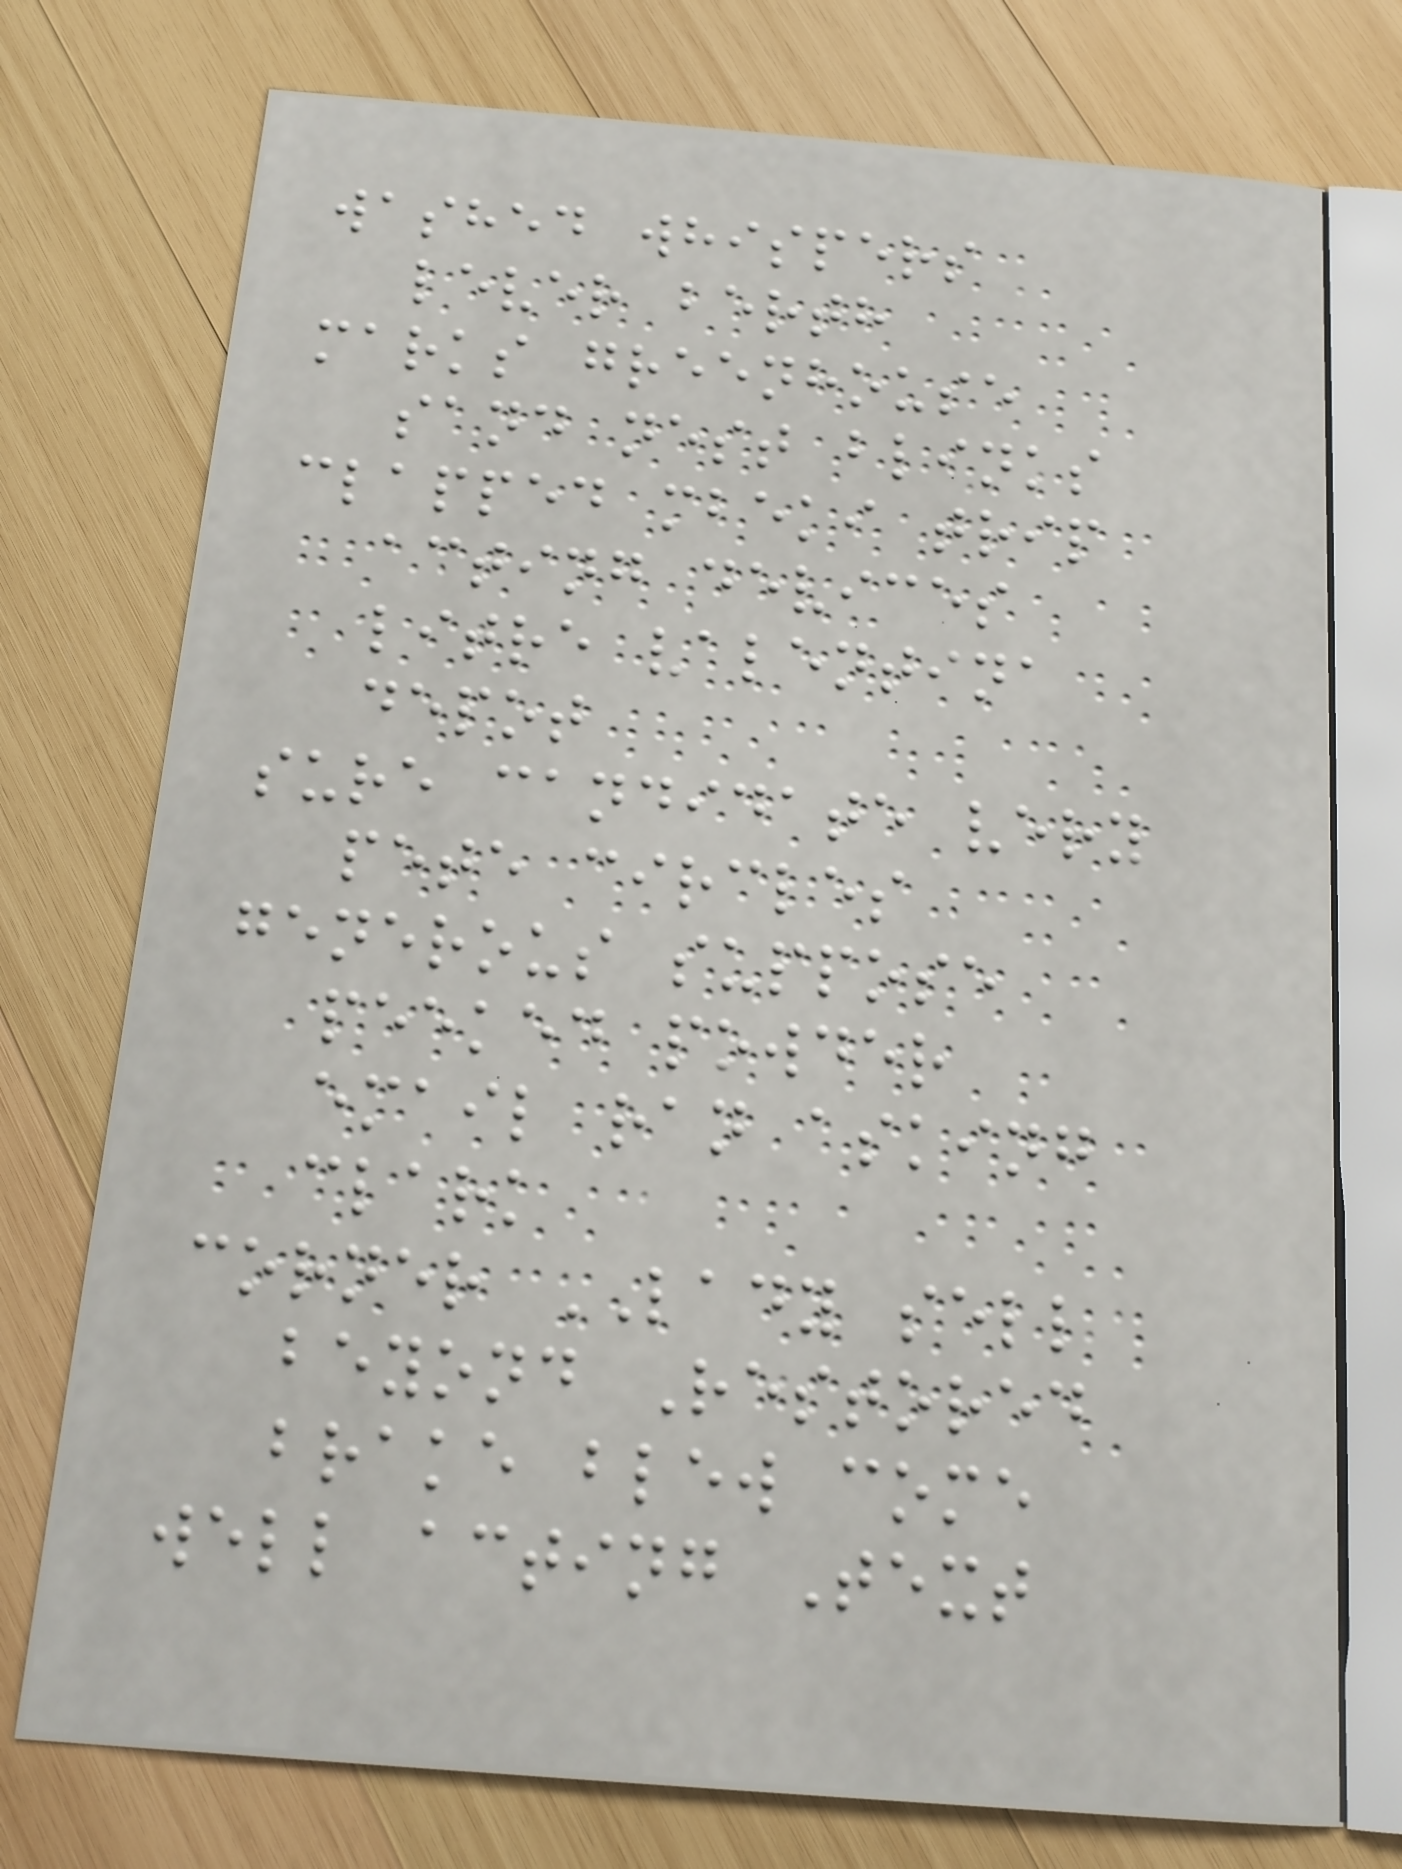washed whispers
lever berth
marks greenhouse
sand nest blinks
clapped mbeki trip
acting devices
litre valentina
depot
sure candidate very
pete circles
generous suppose
peeked powder
email ran asking
clark
corner LADY sell
beyond Restored
brake blew come
well acting Text
